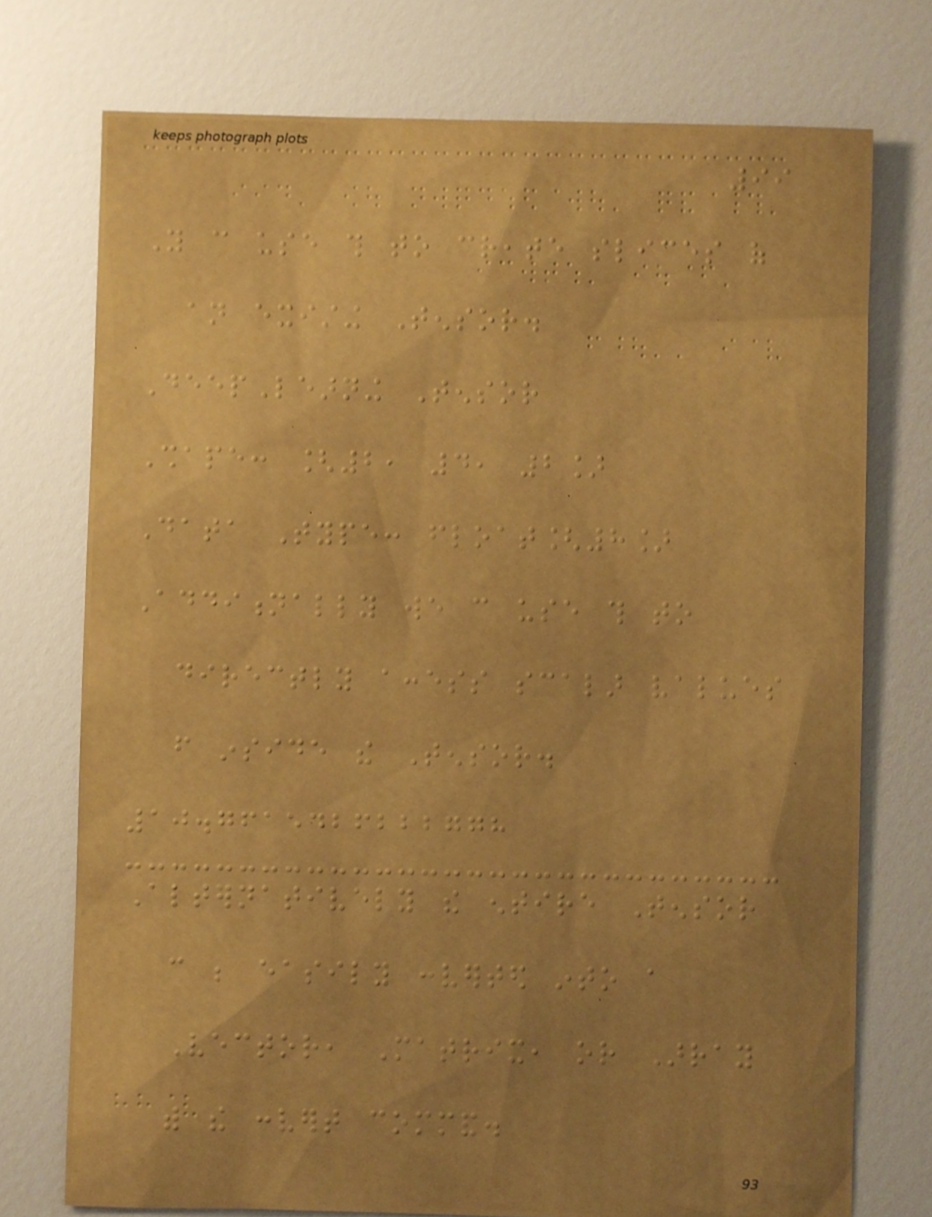99
You can use this to create slices of
an existing Tensor.
DeepLearning Tensor
Shape: [2, 4, 2]
Data Type: float[8]
Additionally we can use this to
directly access scalar values
from inside the Tensor.
10.7615426222778
Alternatively the entire Tensor
can be easily converted into a
Vector, Matrix, or Array
with the convert command.
